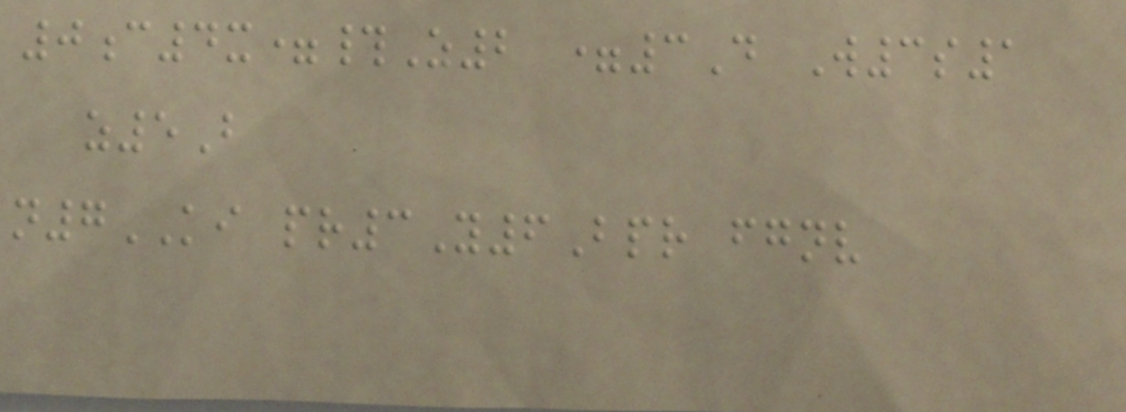0c4x=#Z2 =3D W3s1
z5B
n7KI pr3Y6Bpr fgnv
